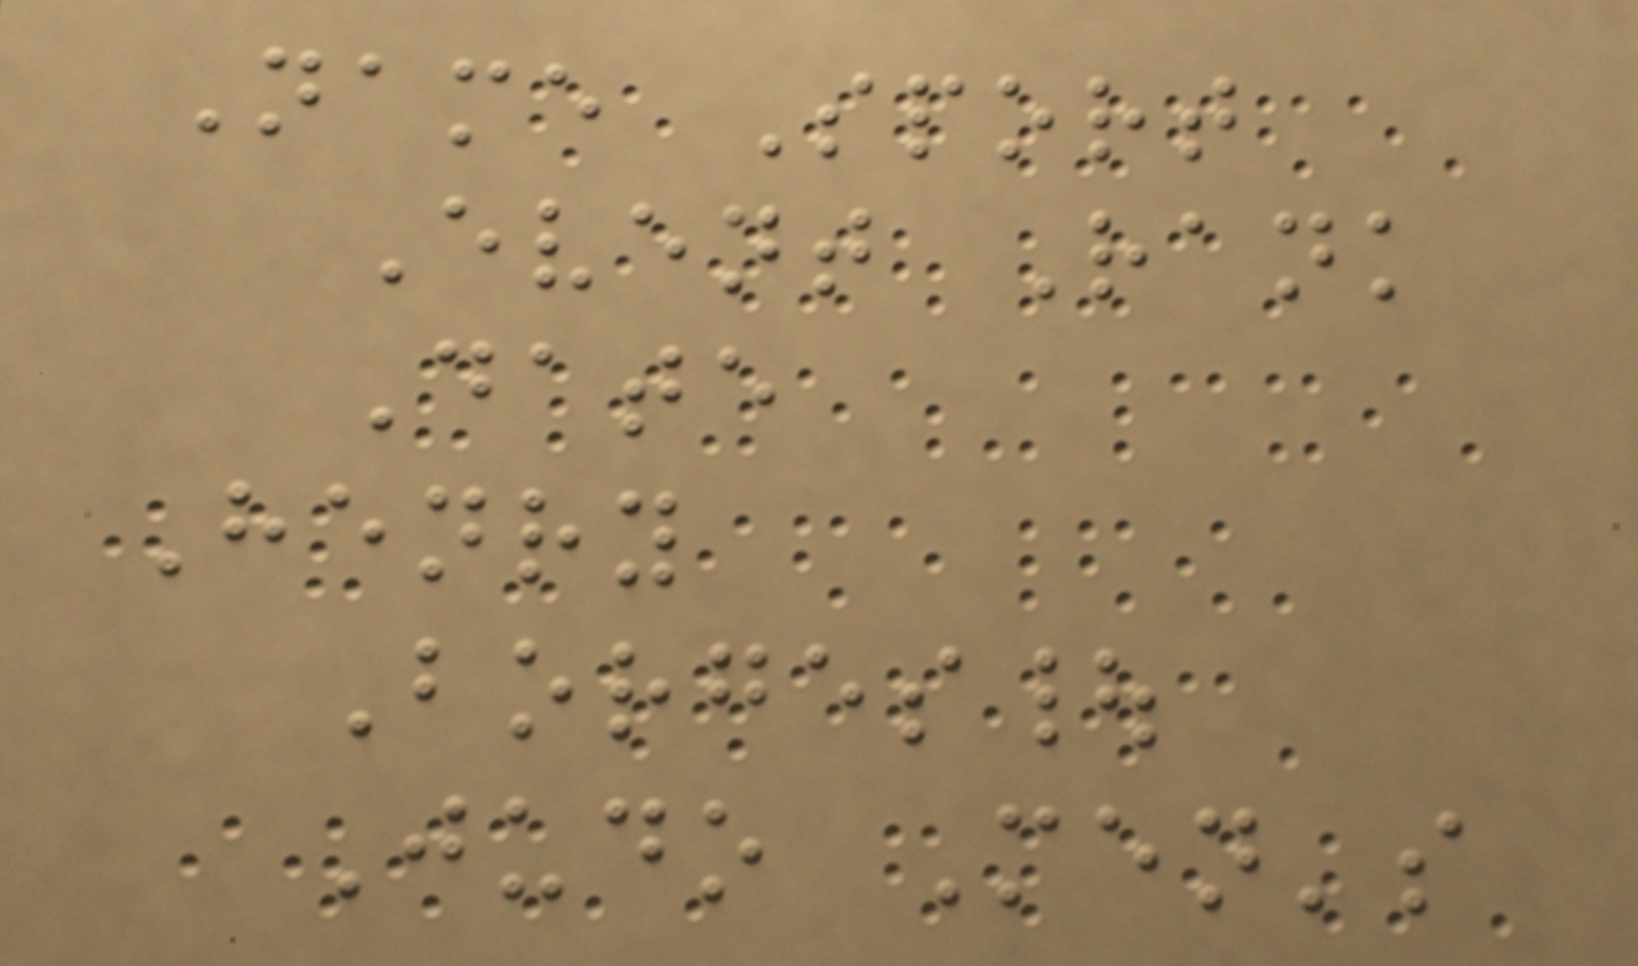Name Sport
Event Rank
Date
Henry
Borges|
Judo Men's
